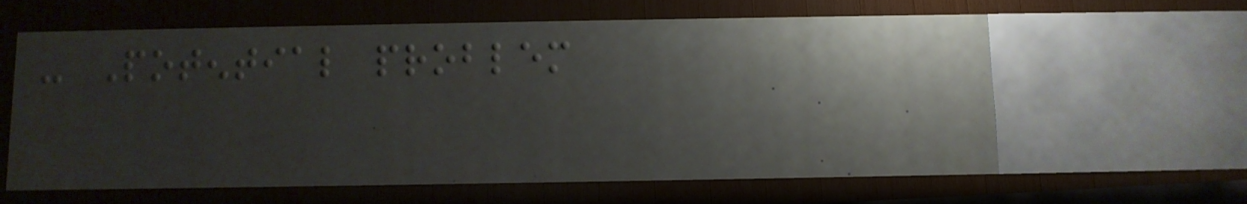- Potential problem
